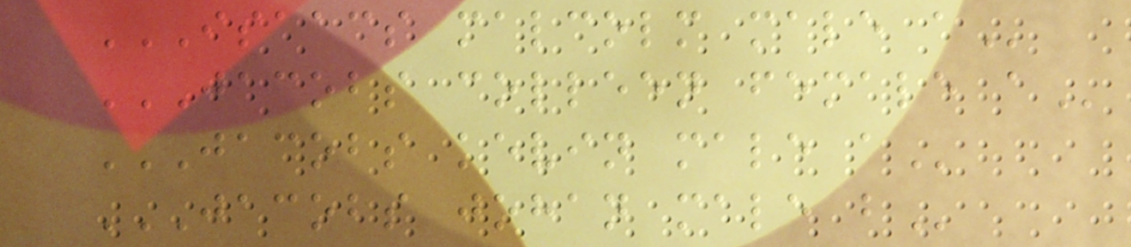ISAACS MALCOLM MALE A
JACOBS COLLEEN FEMALE A
JACOBS KEVIN MALE A
JACOBS JOHAN MALE B
